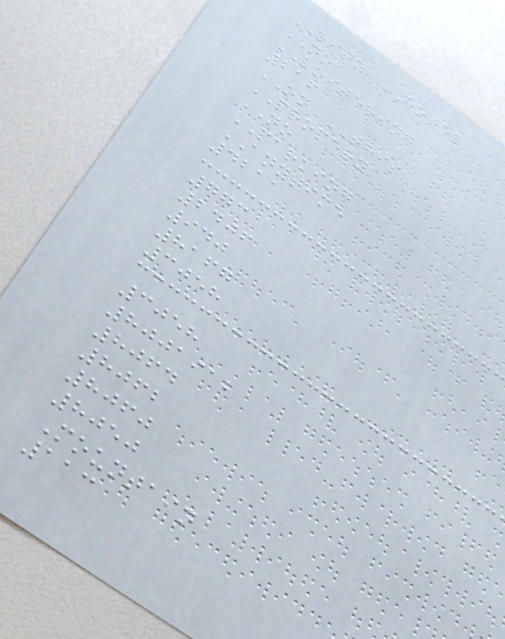RITZ HOTEL
NO
LOITERING
216
ON THIS
PROPERY
NO
PARKING
ANYTIME
4211
773
2406
940
8167
3058
3058
8001912
8064
8062
8060
8050
Mountain
113
